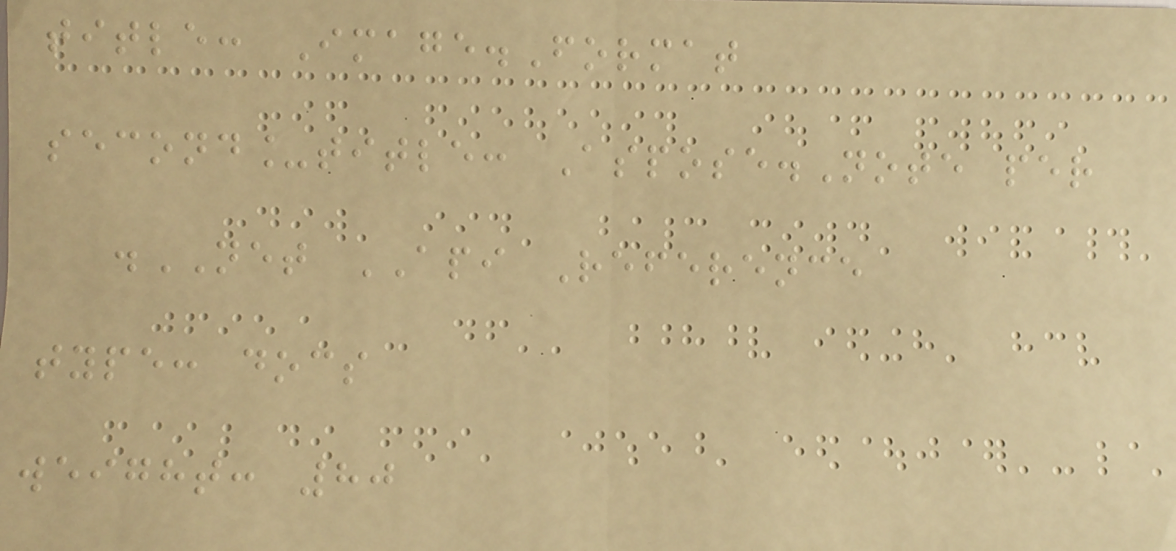title: Image.Format
second_title: Aspose.Note per
.NET API Reference
type: docs
weight: 80
